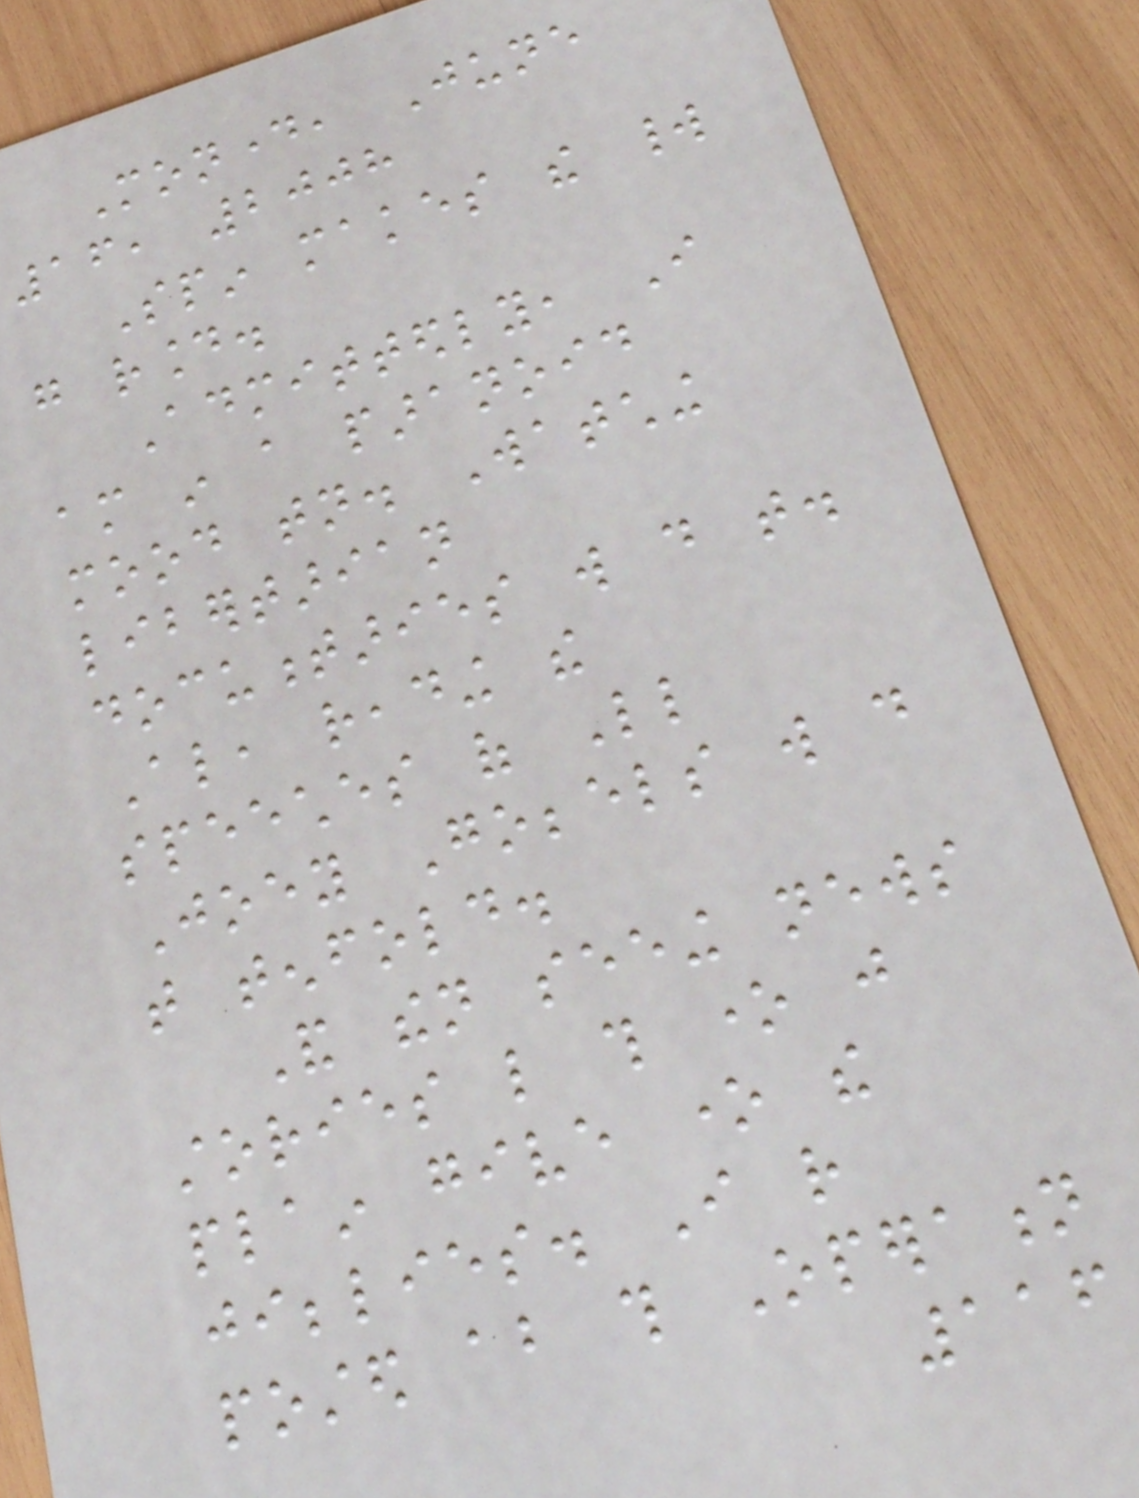Monday, June
16, 2008
Spin makes the world
go round.
Admittedly, I
am in a paranoid
mood tonight. Watching
libertarian
documentaries will do that.
Also, reading the
speeches of Little
Joey Gobbels will do
that tenfold.
And then seeing news
stories like this one just
plain give one the
jibblies. I rather
posted about this Operation
116
